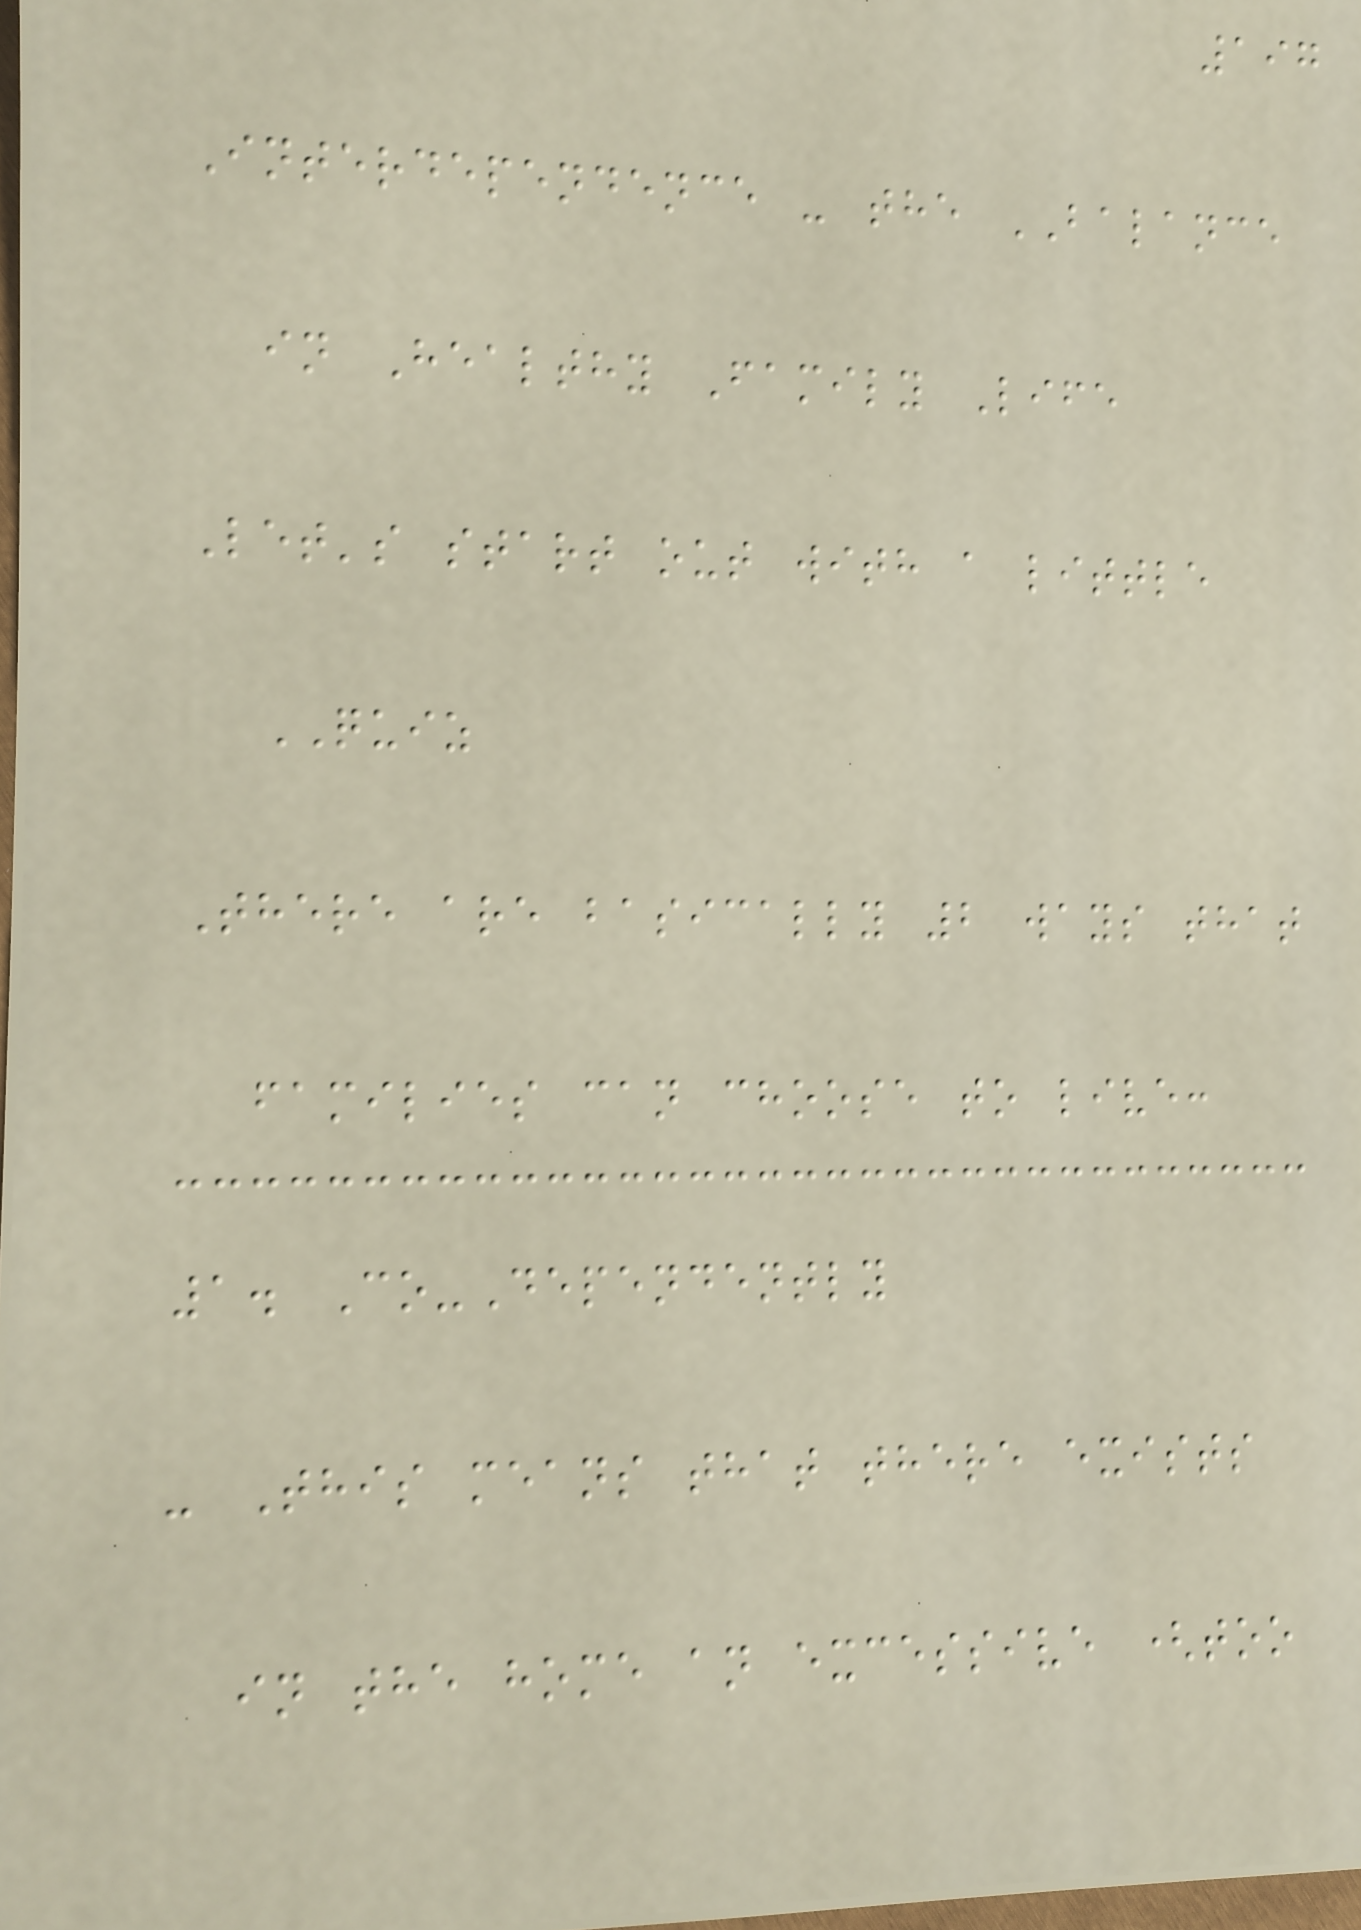197
Interdependence - the BALANCE
in Healthy Family Life
Let's start out with a little
QUIZ
There are basically 2 ways that
families can choose to live:
1. Co-Dependently
- This means that there exists
in the home an excessive (too
